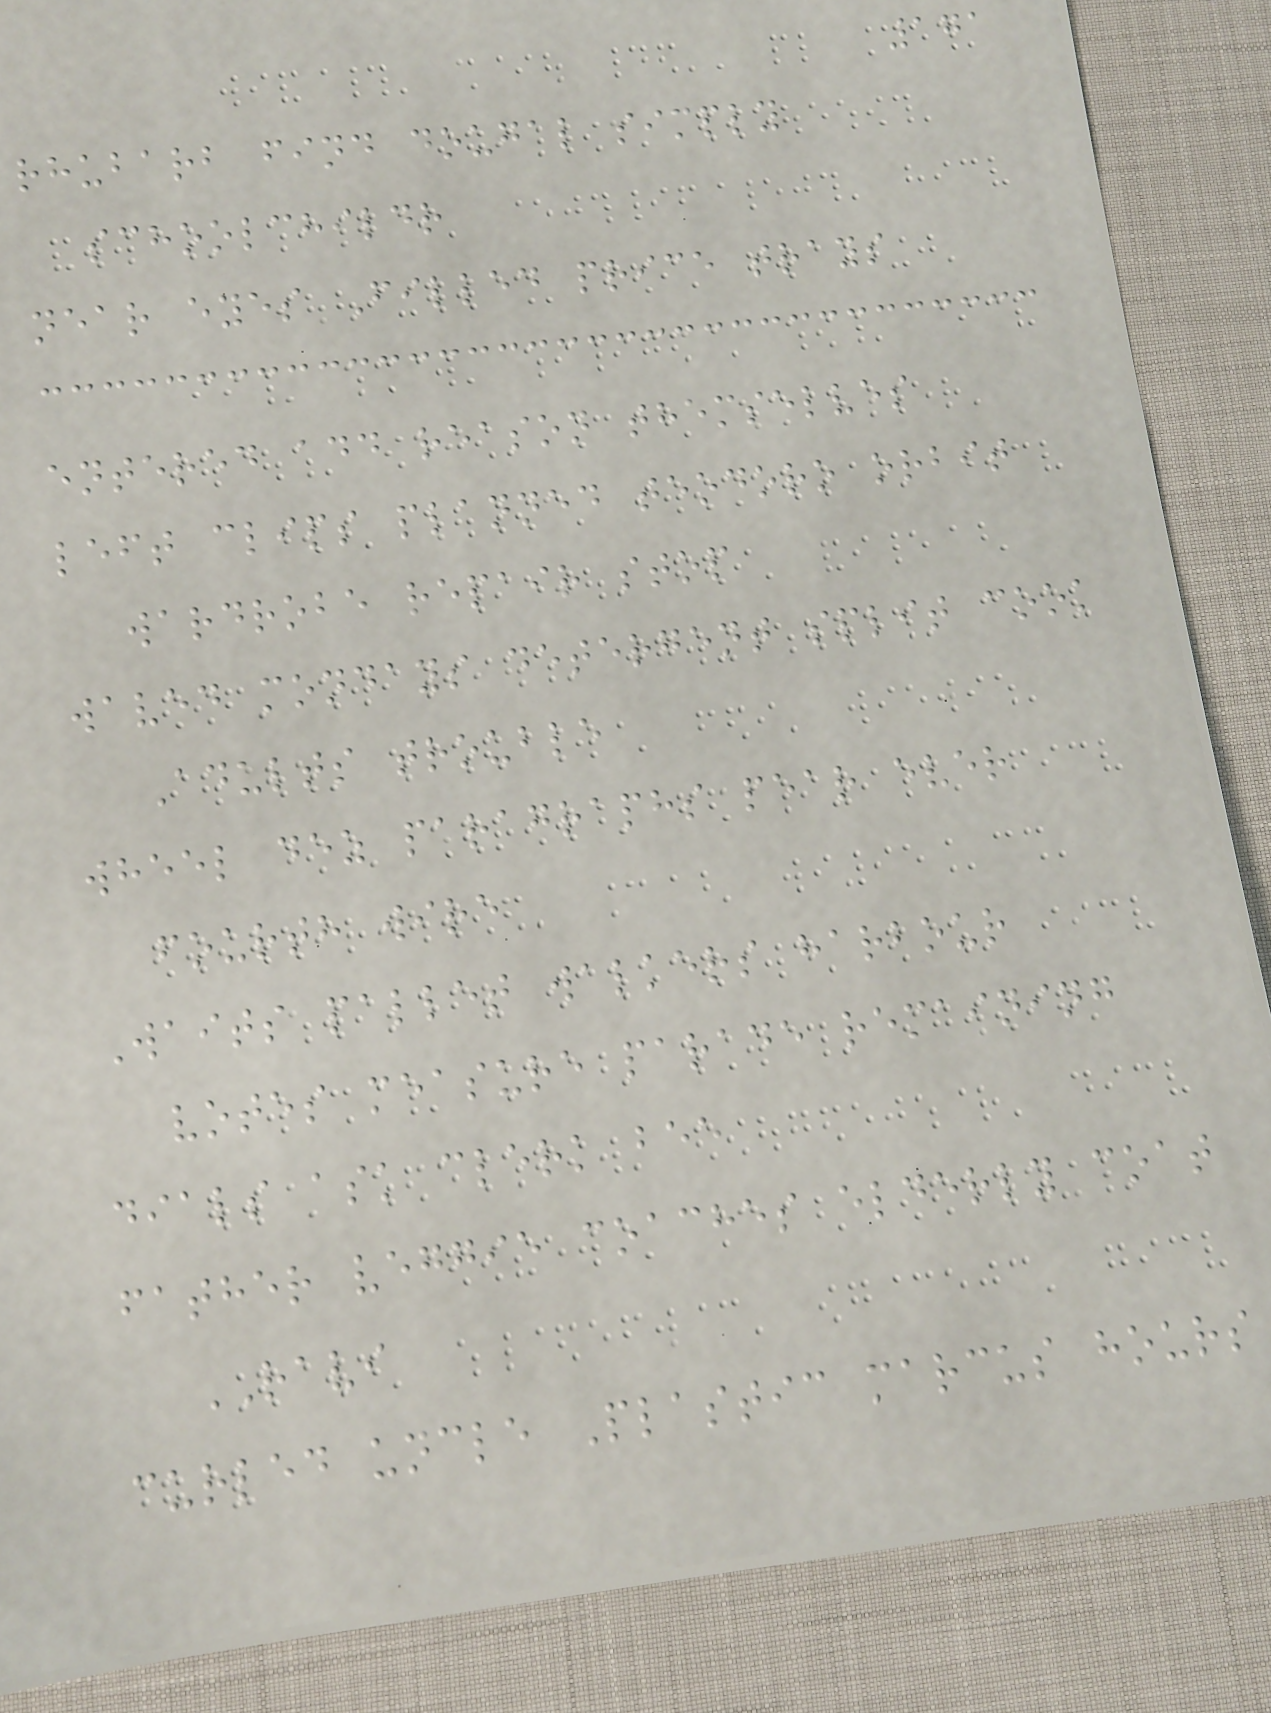171
rhubarb find dougal simply
schoolchildr
near eyes Filled price trays
entered add reason themselves
left clips planned teodoro orbit
wardrobe repair stop
waved mondays detergent split cook
Adults trouble
wheel dez paragraphs pear ever
fourth wire
Waits pallet walkers harbour
votes measure parade remaining
dials ask clerk bee
father veggie coaches elderly coat
RAVI
curled uncle Plastic marcus hours
